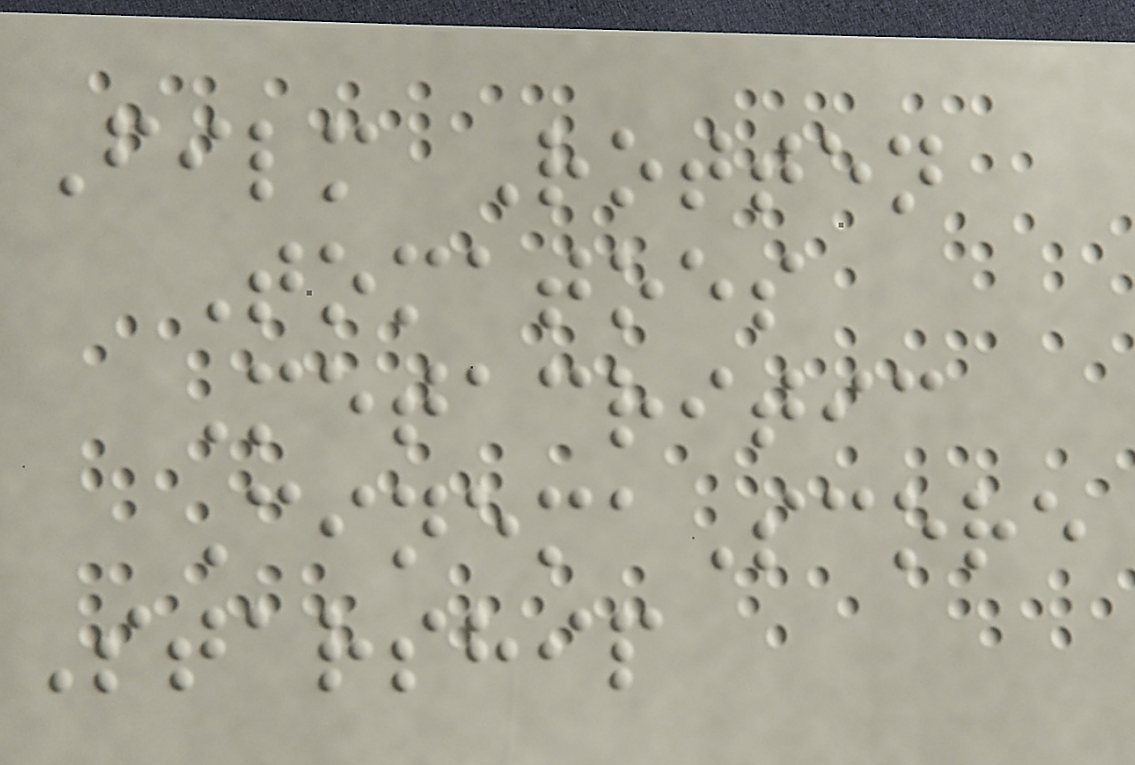Film Rotten
Tomatoes
Metacritic
CinemaScore
Starship
